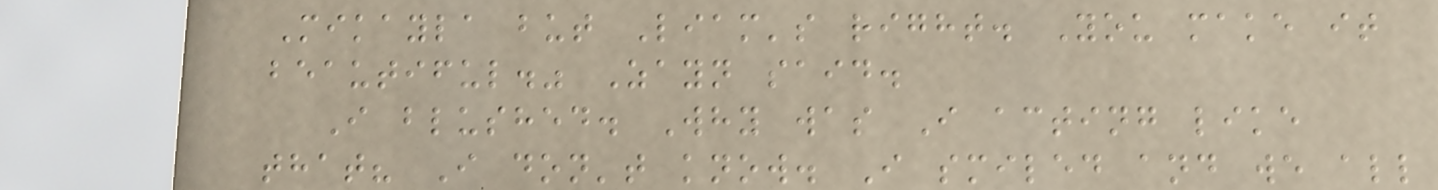Mikayla but Liam's right. You make it
beautiful." Zayn said.
I blushed. Why was I acting like
that? I don't know. I smiled and we all
